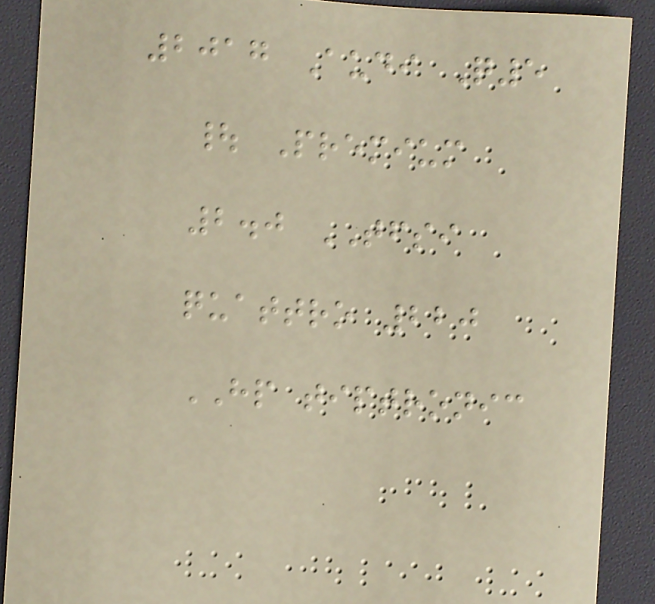2017 Audi Q5
| Premium
2.0 TFSI
quattro 220
HP tiptronic
